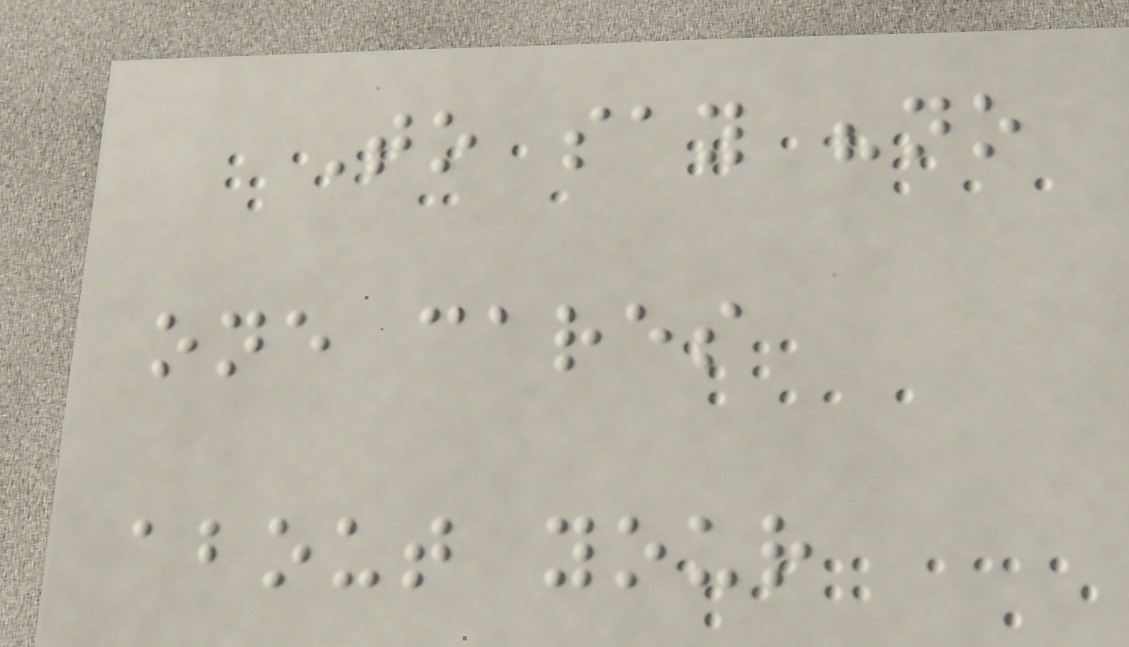To say "no
one cares
about your
